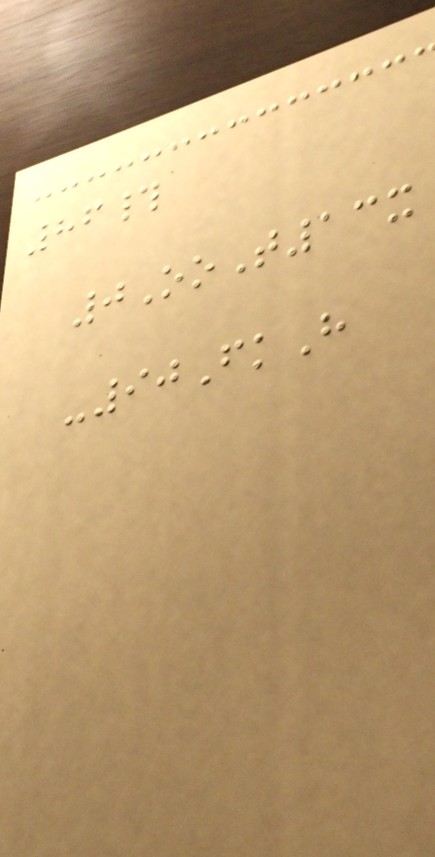86#
0OoT13x
-90FkH
